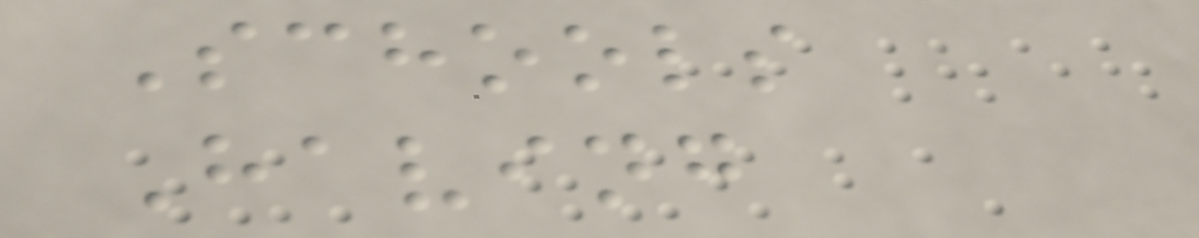Schools
Having
